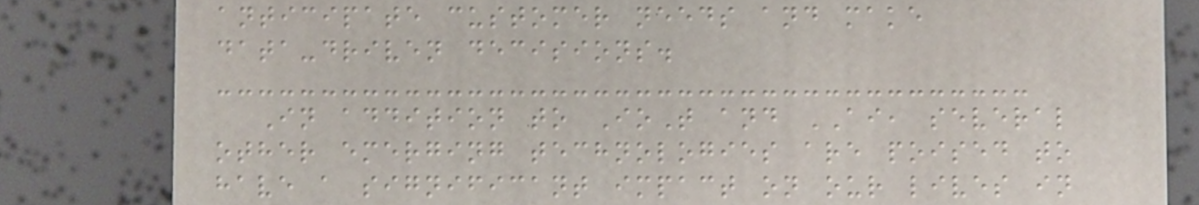anticipate customer needs and make
data-driven decisions.
In addition to IoT and AI, several
other emerging technologies are poised to
have a significant impact on our lives in
